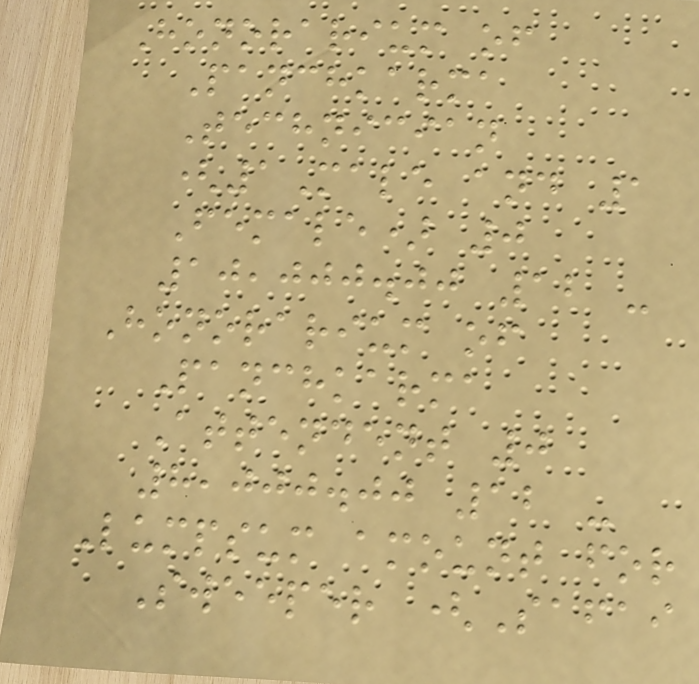Honorarium of
Panchkarma
Technician
(1Male and 1
Female) 0
10,000.00 12 -
Honorarium of
Panchkarma
Attendent 0
8,000.00 12 -
Lumpsum amount for
Sweeper (Safai
